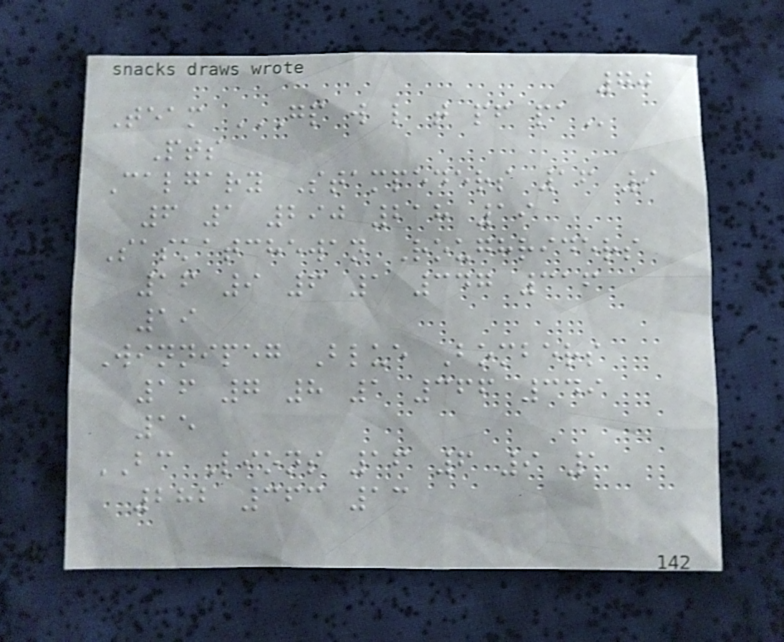70
Team GP W L T PF PA
Pts
Calgary Stampeders 16 9
6 1 290 218 19
Saskatchewan Roughriders
16 9 6 1 347 316
19
Winnipeg Blue Bombers
16 7 8 1 366 349
15
BC Lions 16 6 9 1
282 363 13
